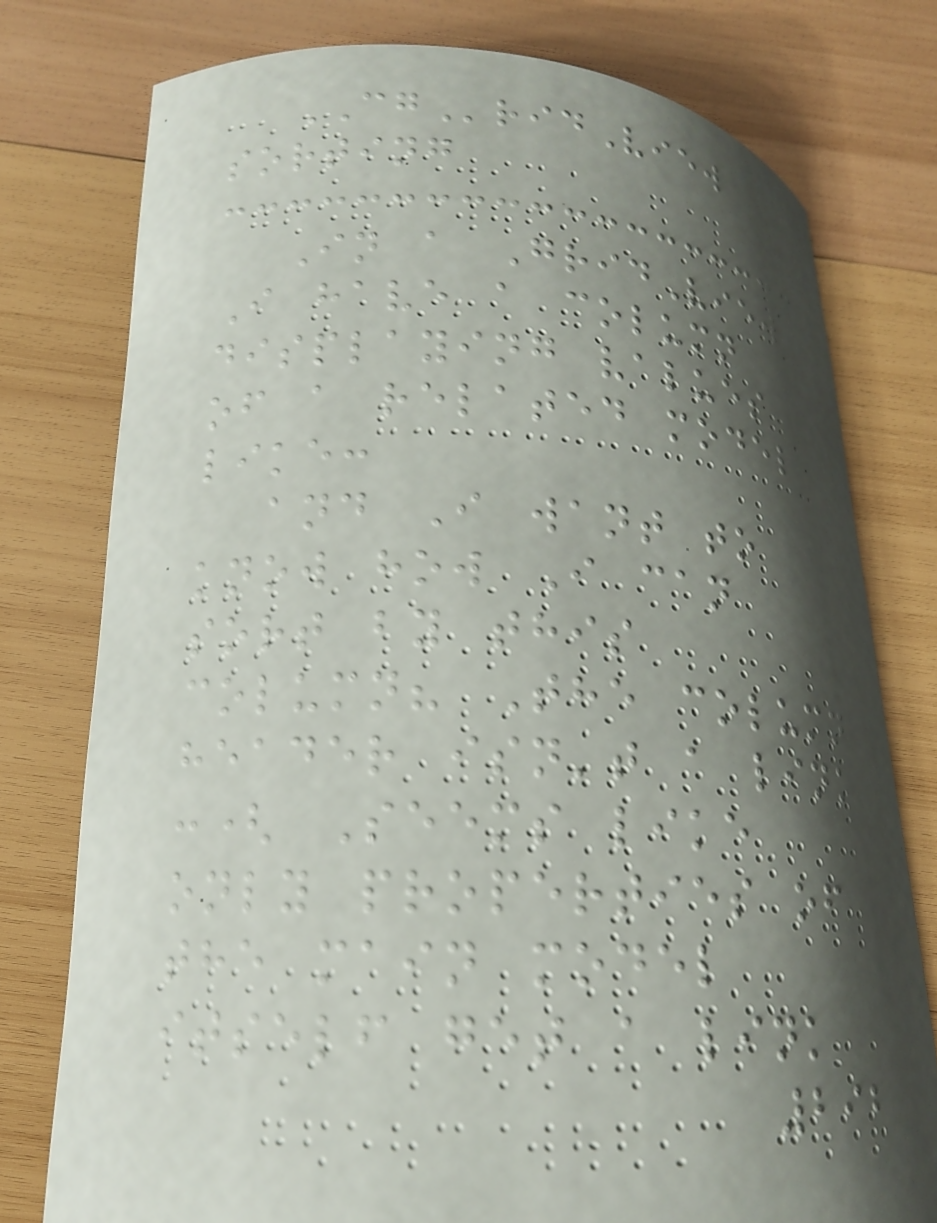CGridView
sorting
In a GridView
I have a column
displaying values
of a related model
like:
and I want to
know how I can
sort by this
column? The column
header isn't a link
:( Seems like
only properties of
the main model
itself get a link
292
